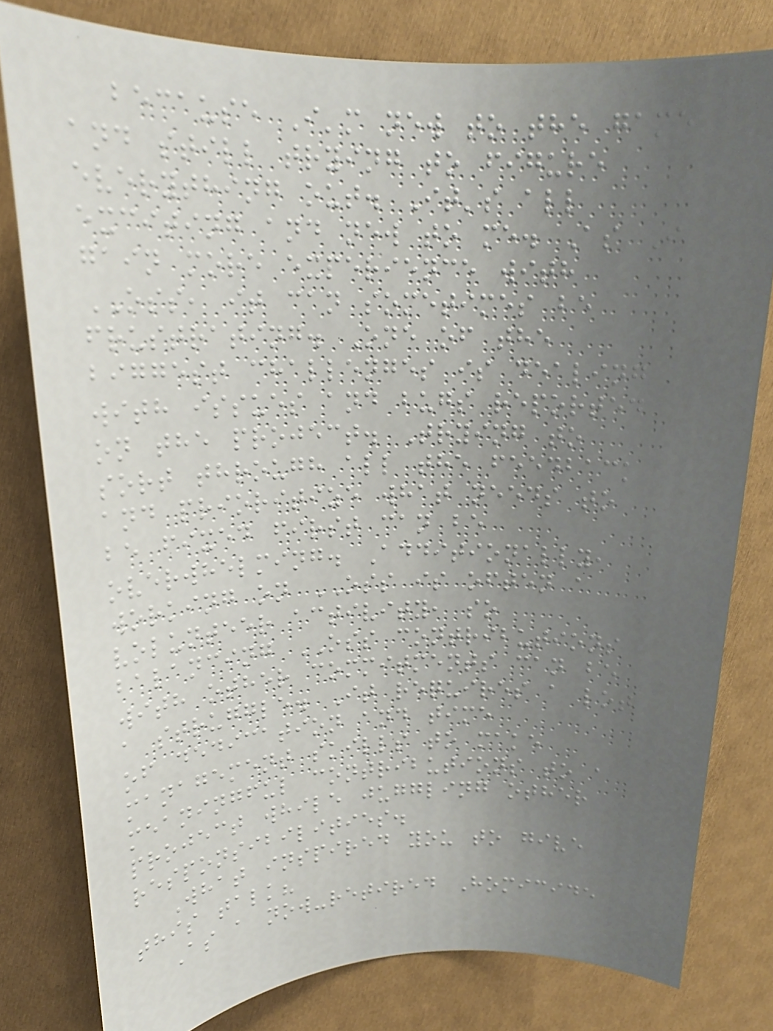because I'm new to the game
and still trying to figure
everything out. It's all
exciting and new to me. As I
gain more experience with
OSS, it can sometimes be
frustrating. One of the
biggest challenges is dealing
with issues and bugs reported
on the project. Trying to
sort through all the feedback
and prioritize what needs to
be fixed first can be
overwhelming. Additionally,
working on OSS is often a
volunteer activity, so
balancing OSS contributions
with other commitments can be
a struggle. It requires a lot
of dedication and time
management skills to make
meaningful contributions to a
project while juggling other
responsibilities.
What inspired you to give
this talk?
As a now-retired Homicide
